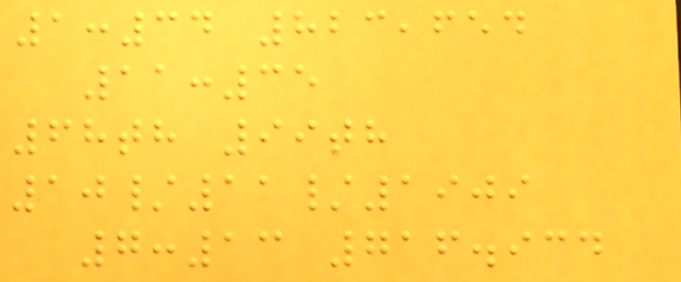1:34 823,654
11:35
68th 99th
10/11/1909
7:13 716.934
